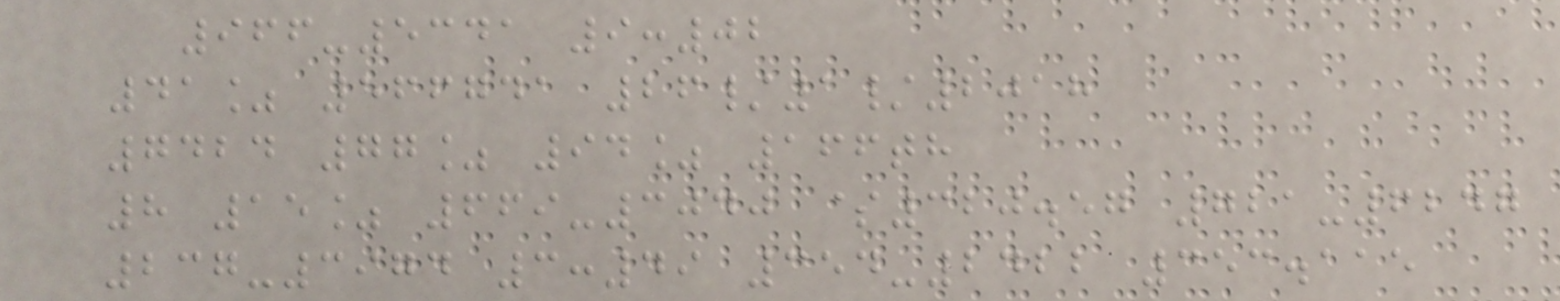966-5341 9:02
41% 566741 26/1/2018
7424 77% 94% 166th
8 15% 669-3040 $320.57 721-6247
237-3974 3:49 354-2422 353.115
